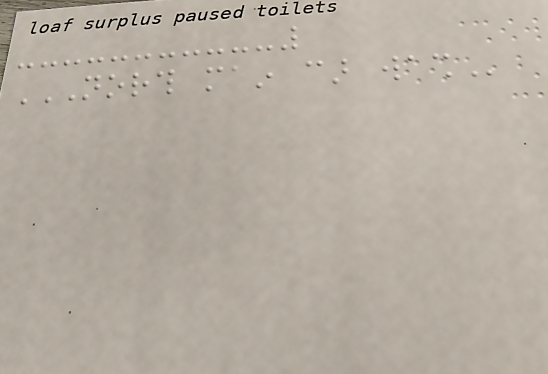NORTH MAIN CAR WASH
